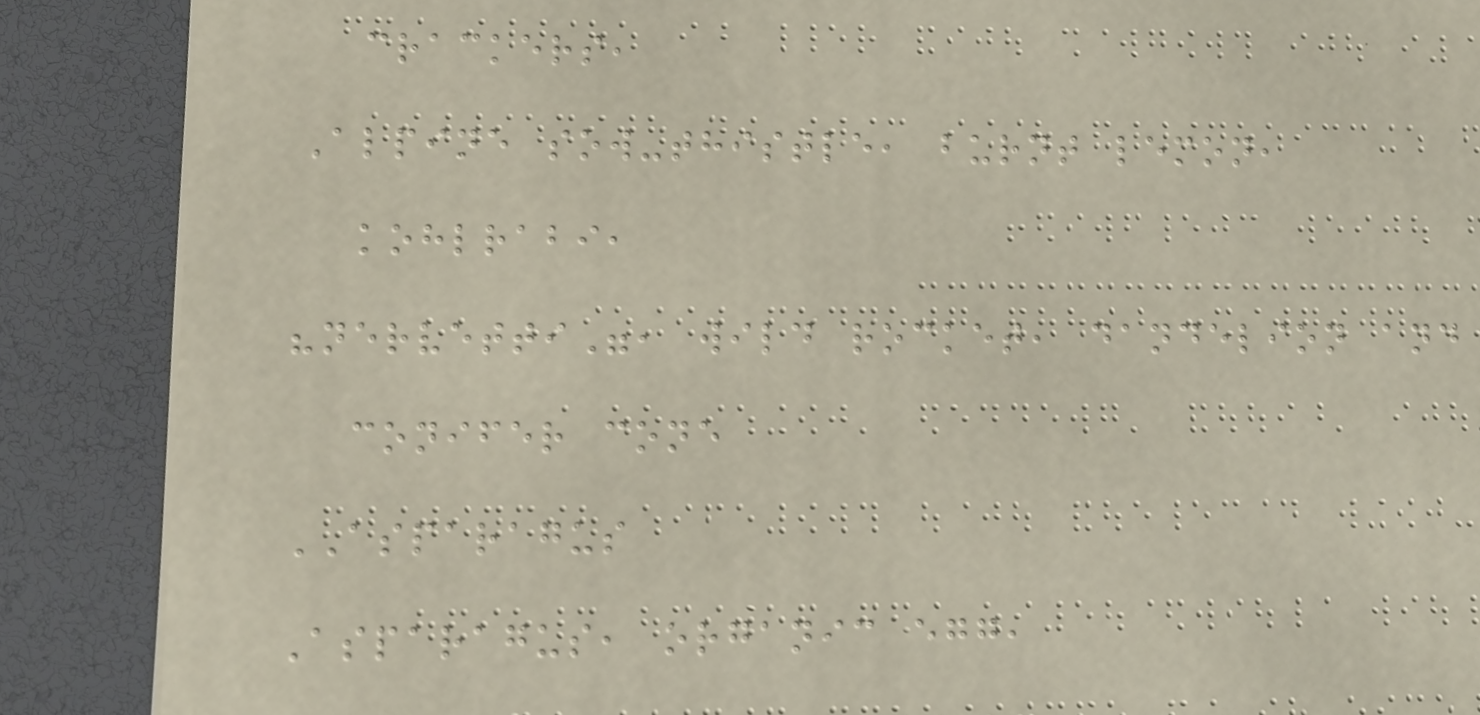crackers,
Alpine sow-thistle, burnt lemon,
kohlrabi,
"nervetti", wild rocket, dandelion and
conifer cone
ASPARAGUS
Asparagus, organic egg,
